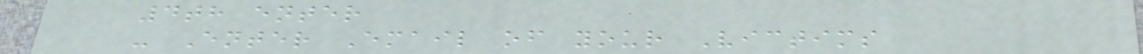4th enter
- Enter Email of your Victims
